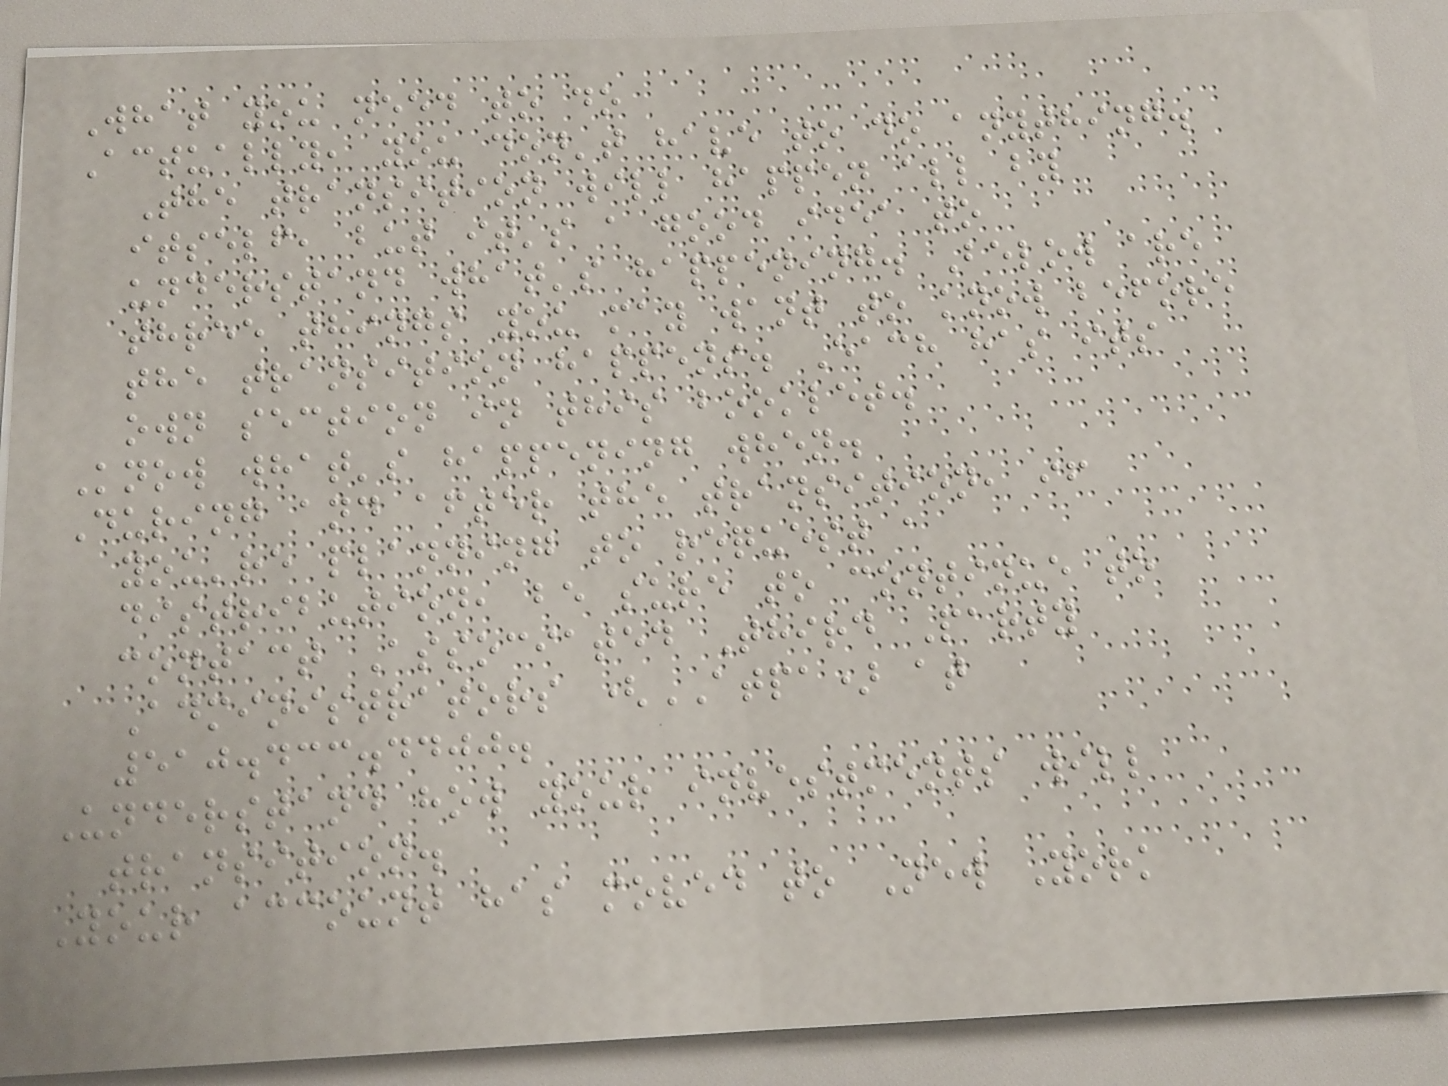What you need to do
Actually, you don't have to do anything.
The transition will happen all by
itself, but it's a good idea to
understand what's happening. Below are
three things you may want to know before
the transition happens. Each has its
own section in this booklet.
Know what's happening when.
During and after the transition, if
you're planning to request a
distribution, be sure to continue to
contact Associated Third Party
Administrators (ATPA) at
510.433.4400.
Understand how your investments will
transition.
Your account has moved to New York
